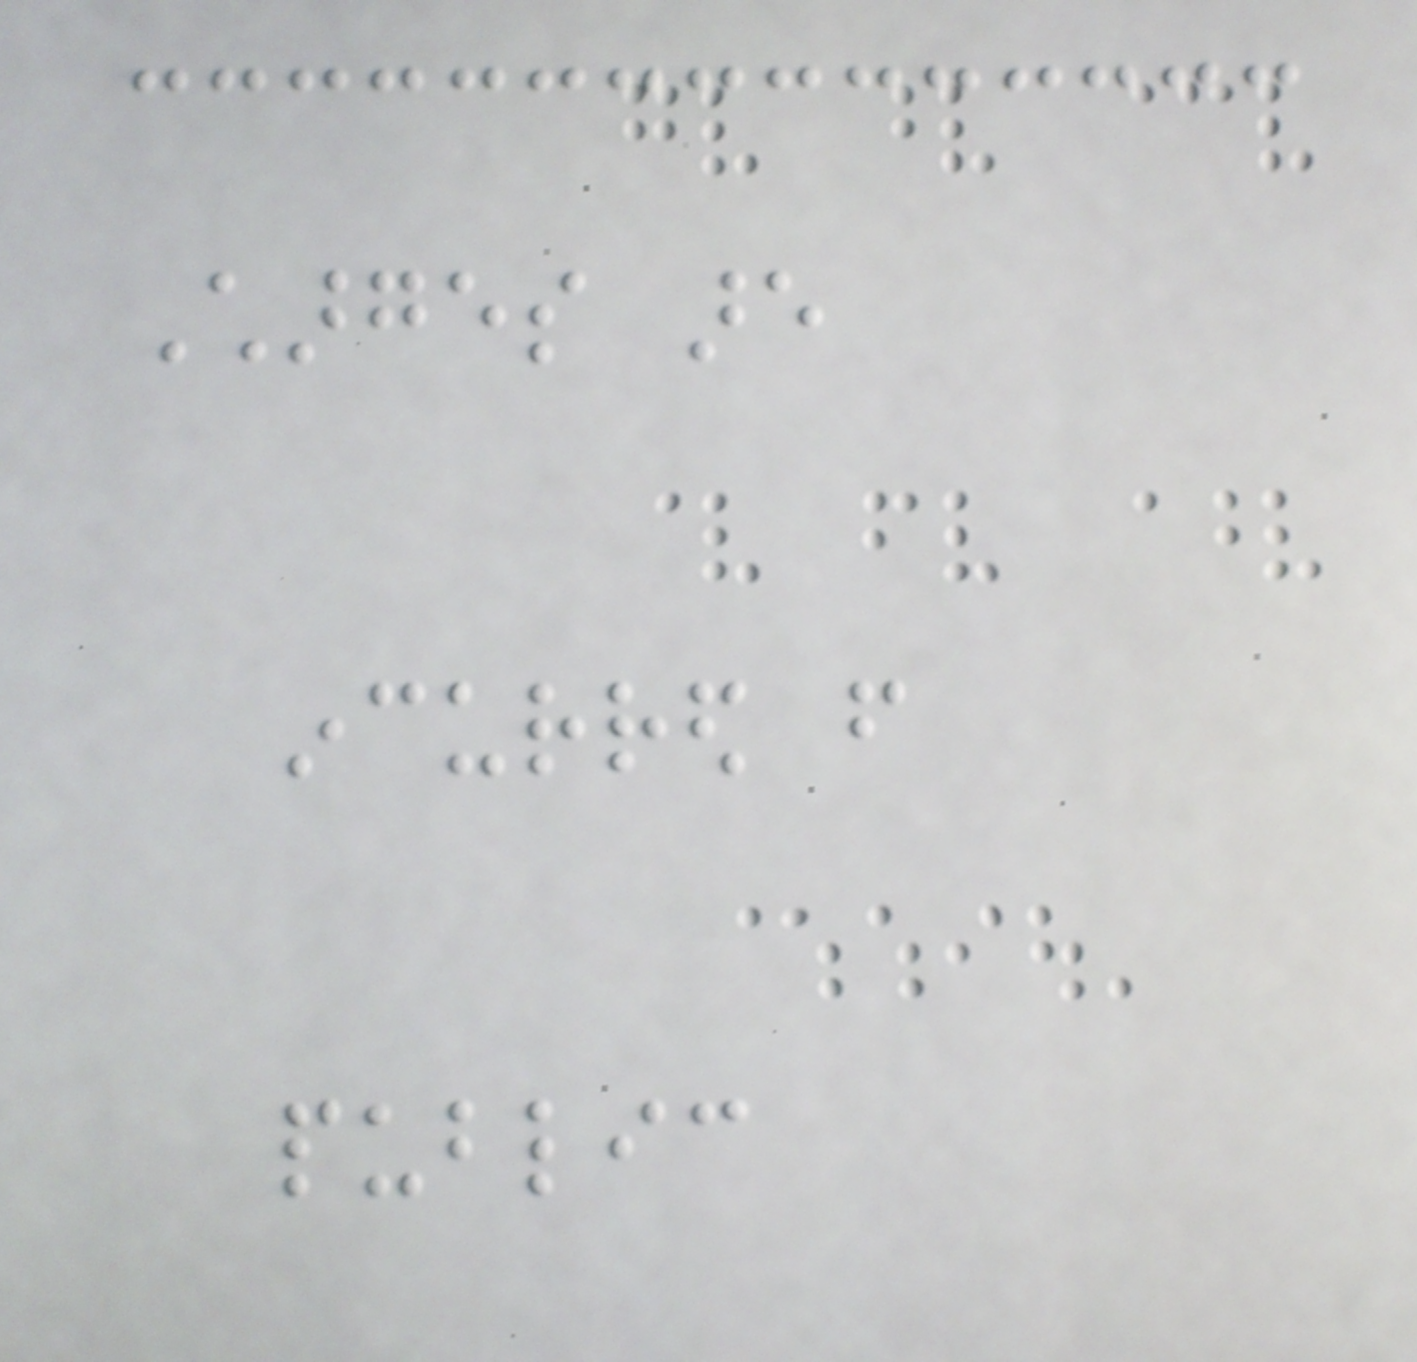Charges are
incurred from
public
